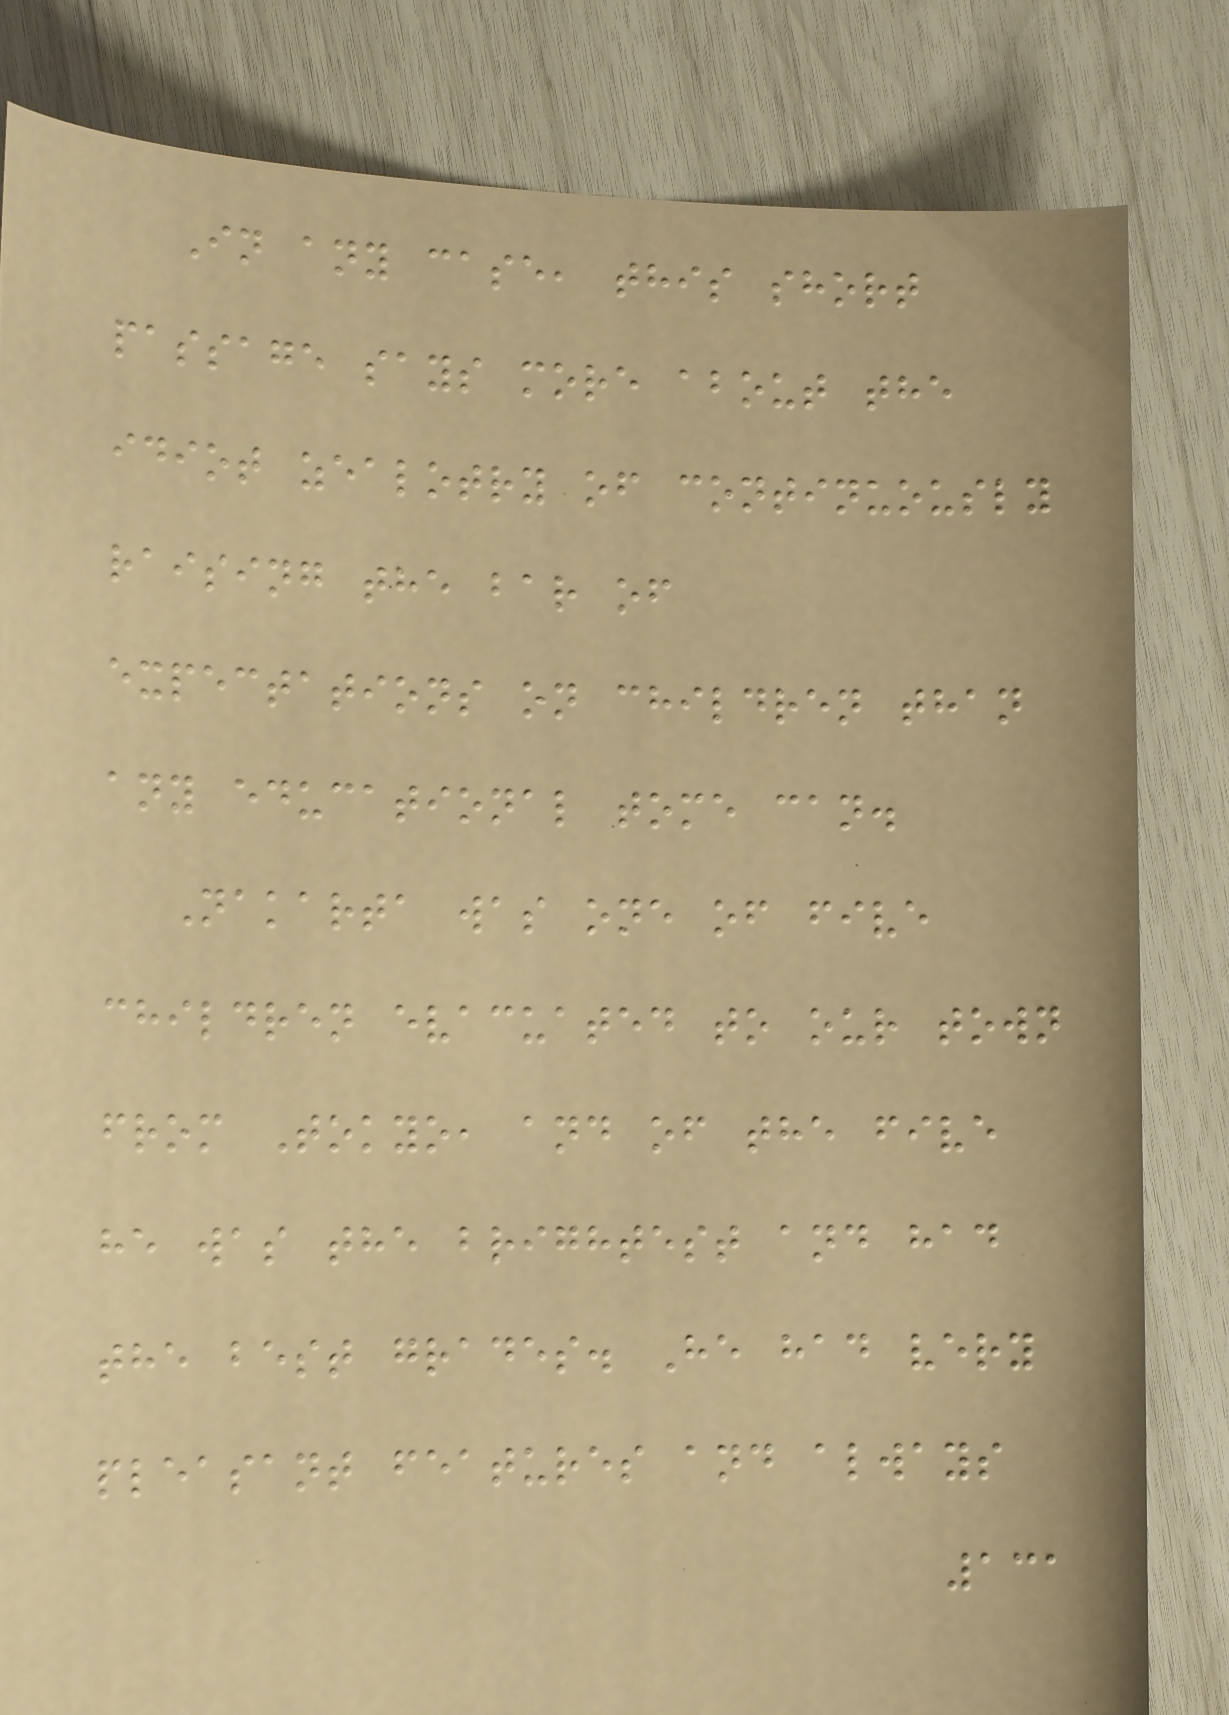In any case, this short
passage says more about the
idiot zealotry of continuously
raising the bar of
expectations on children than
any educational tome can.
Nakarta was one of five
children evacuated to our town
from Tokyo, and of the five
he was the brightest and had
the best grades. He had very
pleasant features and always
131
